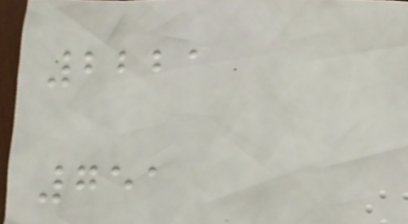2221
751
